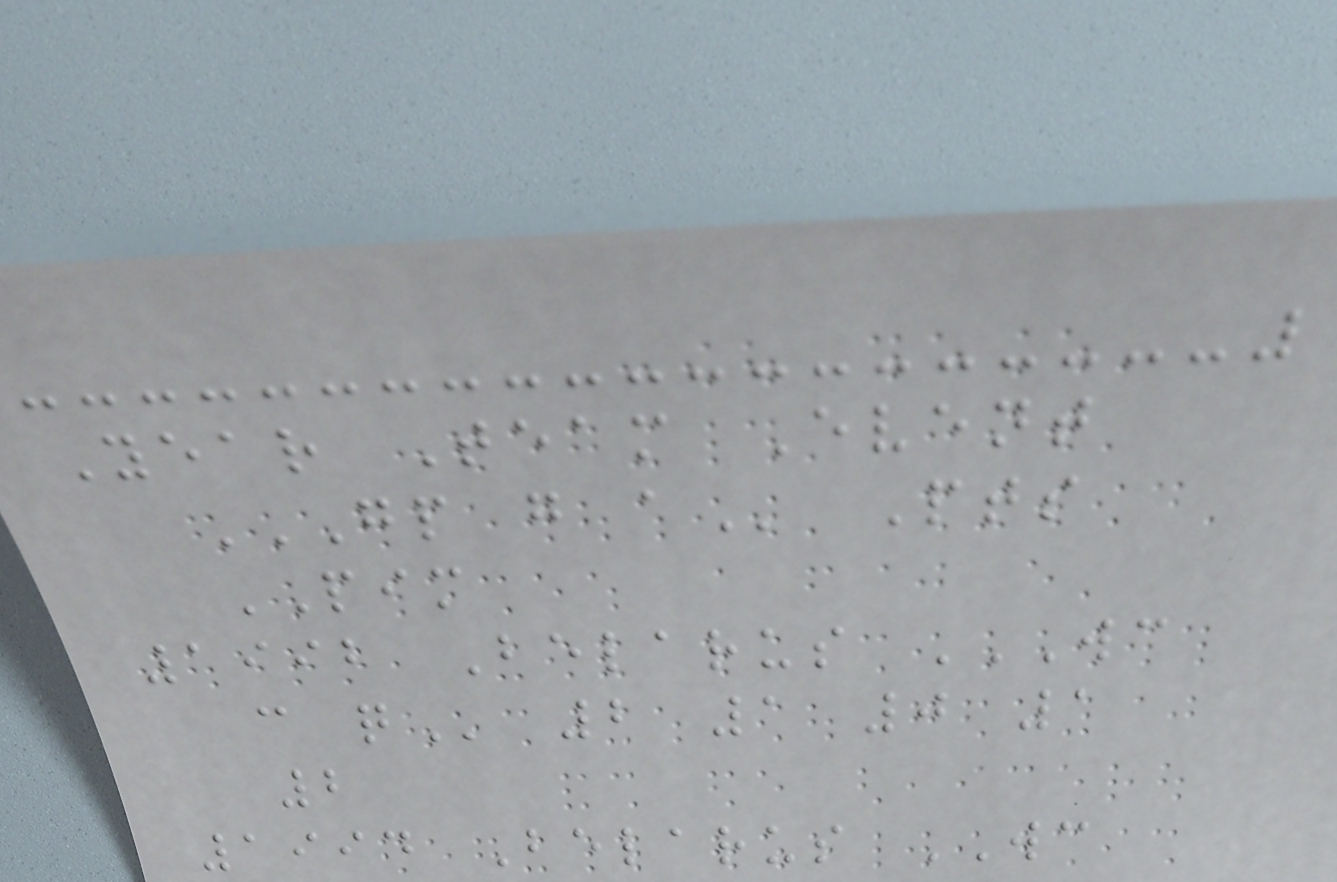Year Team Event
GP G A Pts
PIM
1992 Belarus WC
C Q 2 1 0 1
2
1994 Belarus WC
